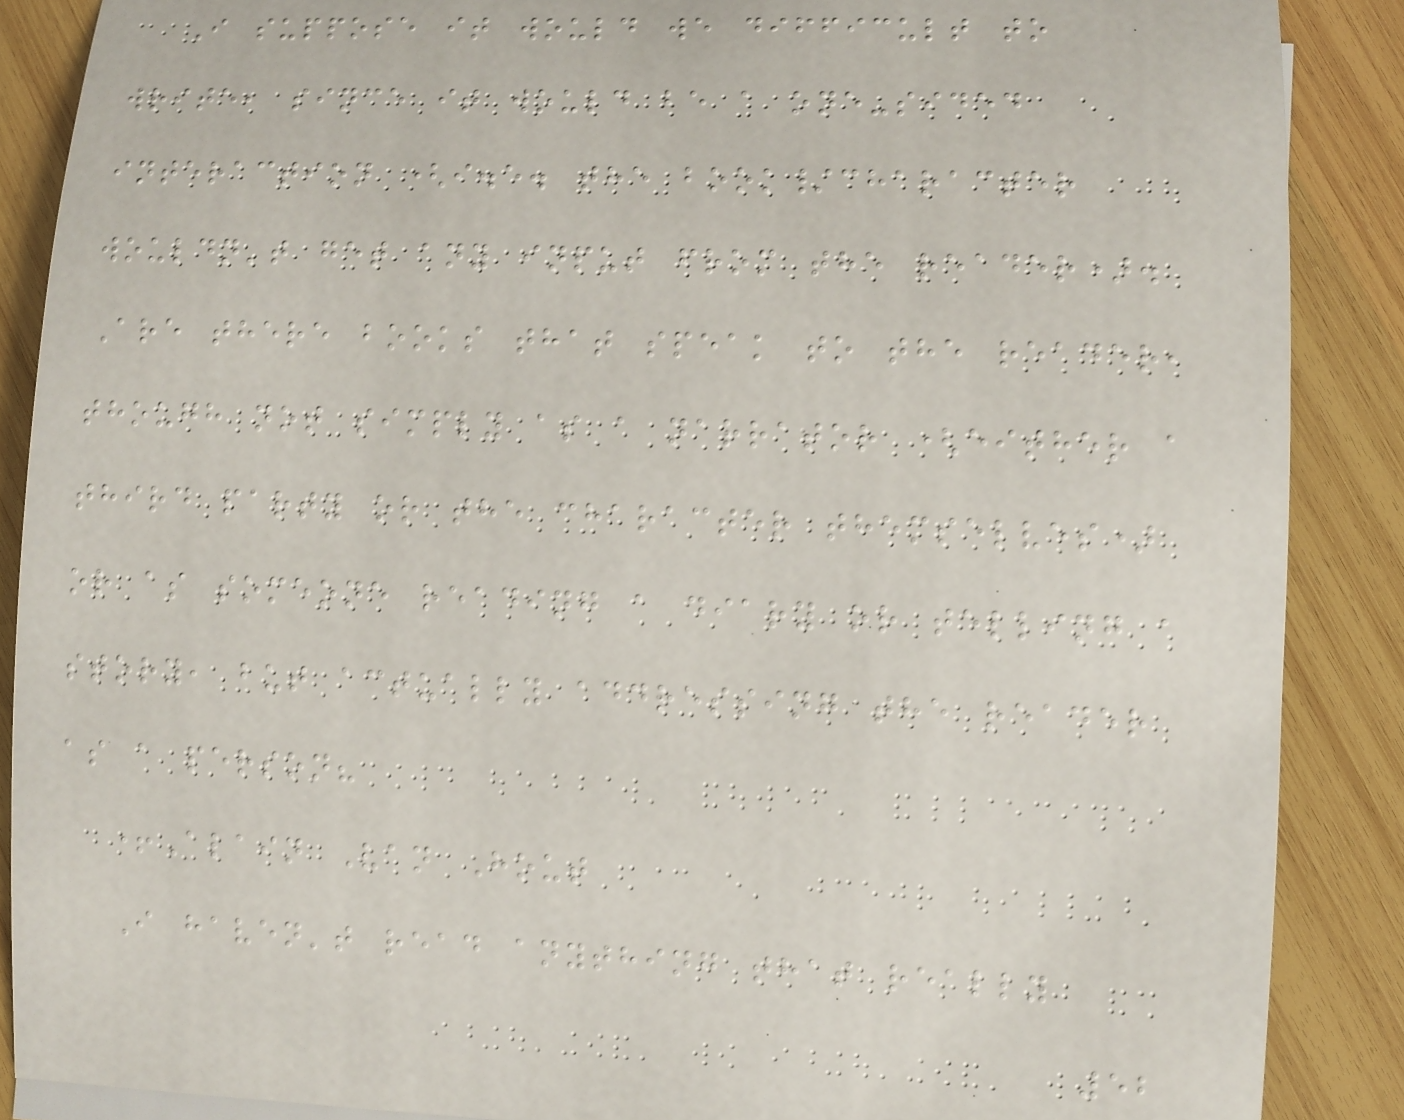I suppose it would we difficult to
write, since it would be a one-sided
interaction (i.e. the book/character
wouldn't get any input from the reader).
Are there books that speak to the reader,
though not simply as a narrator (either a
third party or the character themselves)
or as someone reading a diary or telling a
story, but actually addressing the reader
as a person?
+Alain Van Hout
I haven't read anything that really
52
